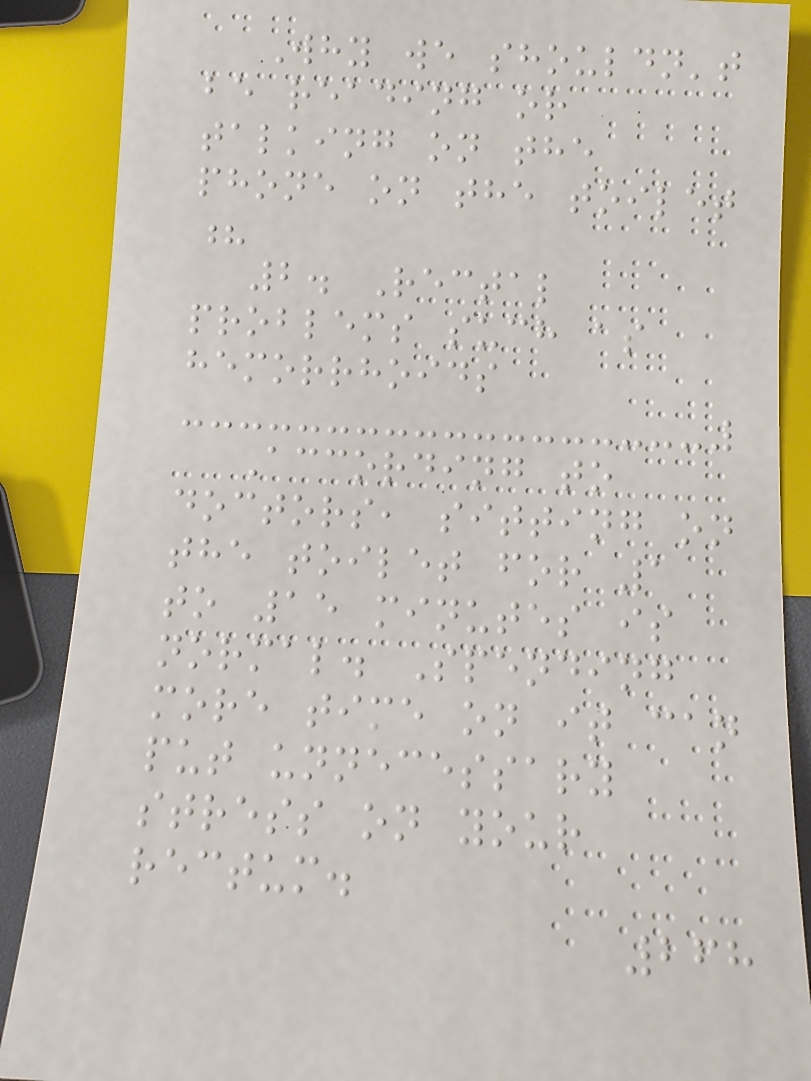Why we shouldn't
be reading or
talking on the
phone on the toilet
?
2. Rectal
problems such as
hemorrhoids
According to
doctors, sitting on
the toilet for 1
to 15 minutes is
normal. Spending
more time on it can
put unnecessary
stress on your
rectum.
268
